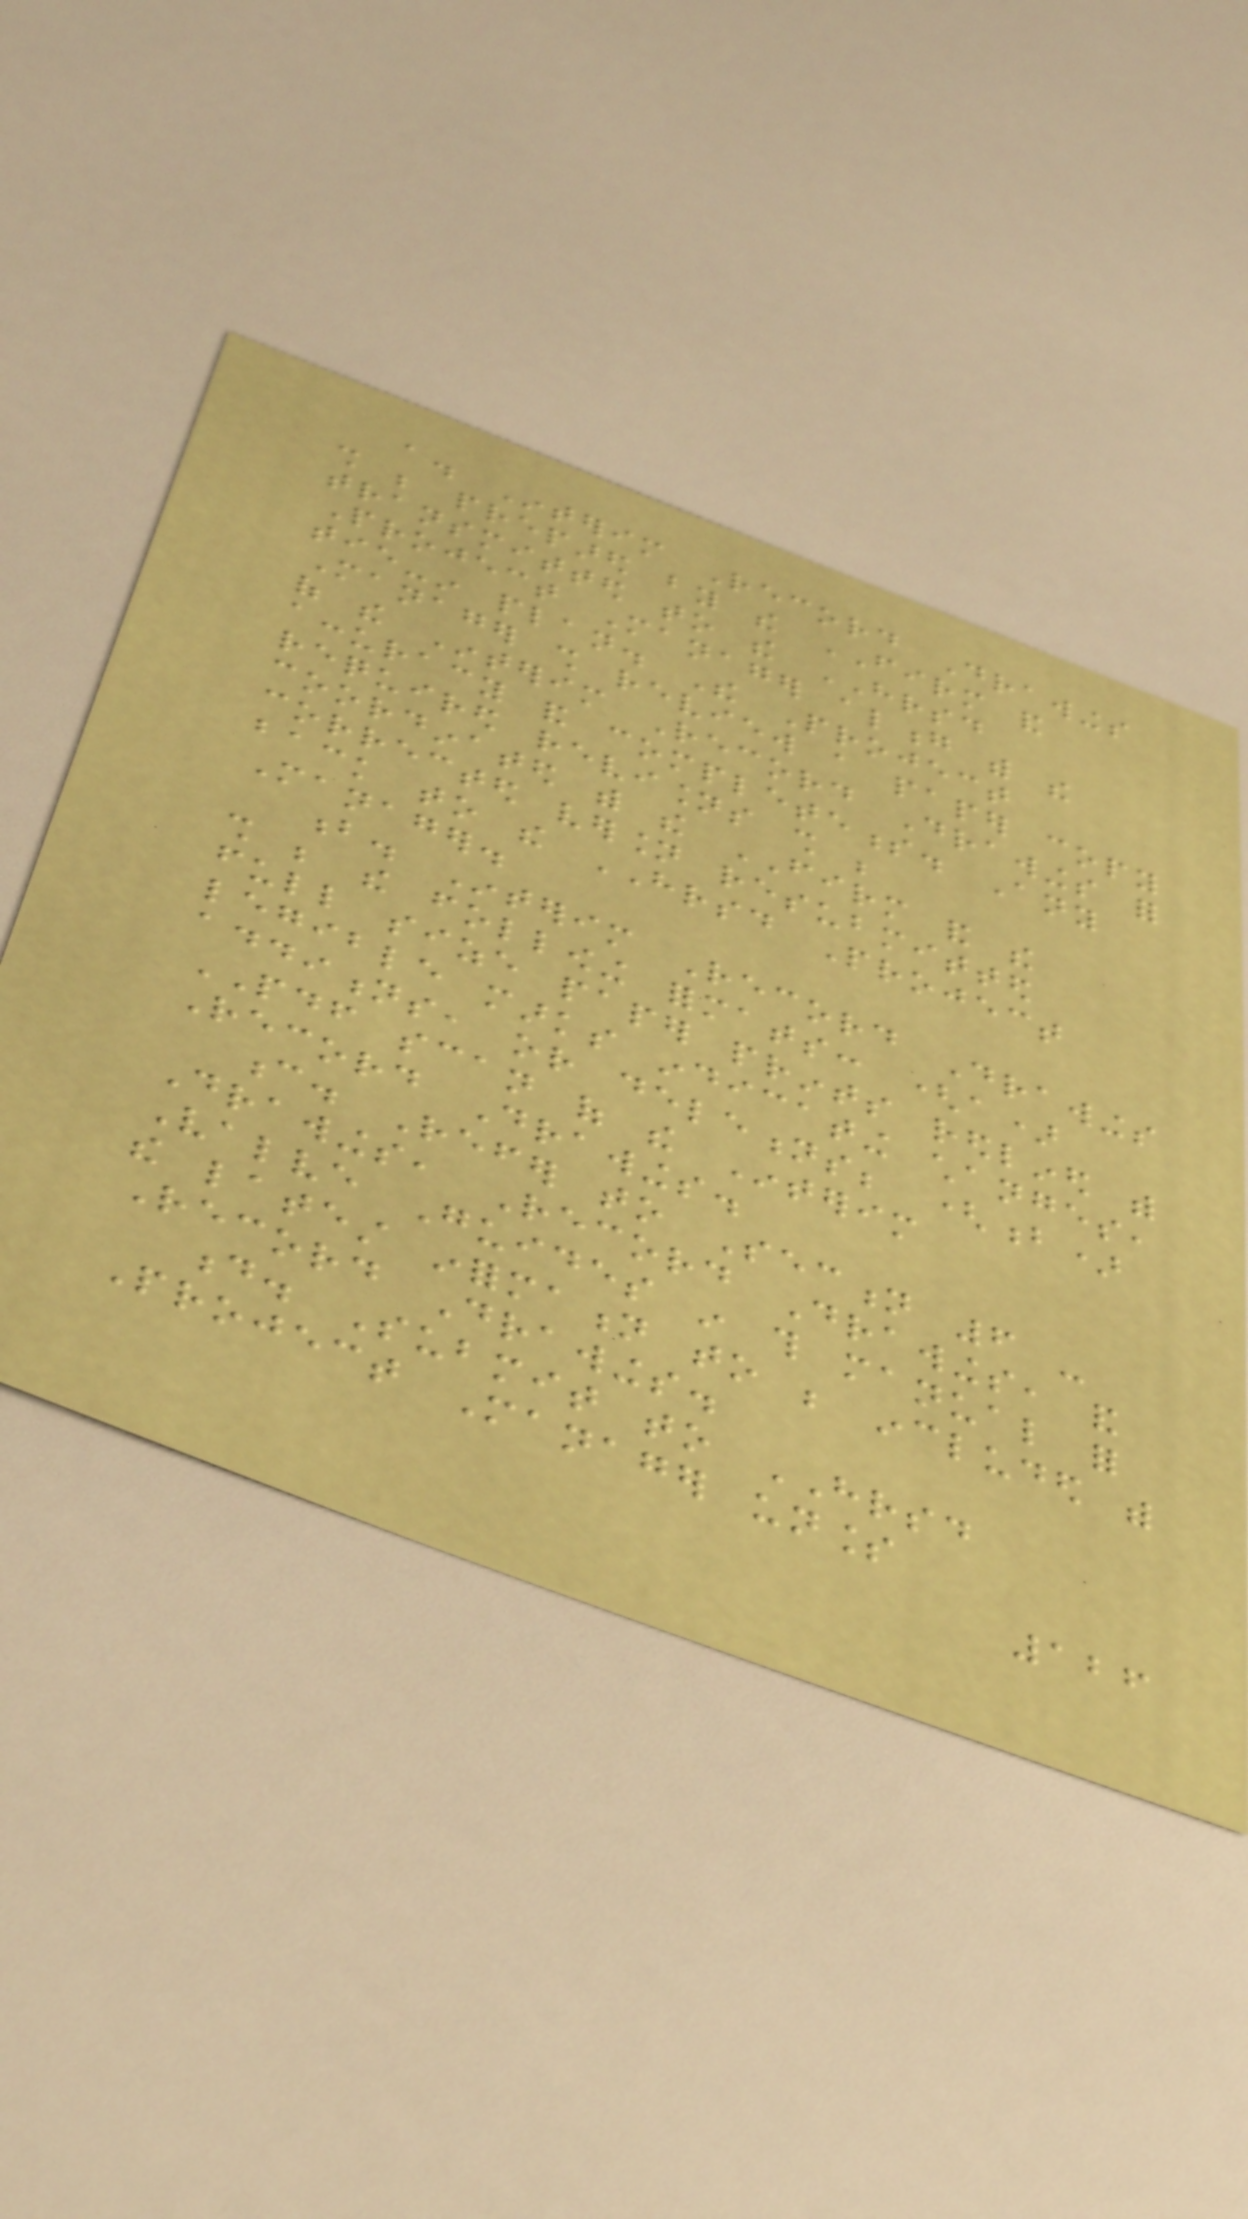a. Interim Record Drawings
shall be prepared by the FIRM and
transmitted to the HRSD
Project Manager along with the
tie-in plan. The Project
Manager shall review a paper copy
of the Interim Record Drawings for
accuracy and completeness. Any
required revisions shall be
coordinated with the FIRM and the
corrected version resubmitted
back to the HRSD Project
Manager.
b. Interim Record Drawings
shall be the following formats: (a)
full size paper prints redlined with
legible marks indicating changes,
additions, or deletions; (b)
PDF scan of the Interim
Record Drawings.
c. Refer to Section 6 -
Drawings, Record Drawings, and
Valve Guides in this manual for
the latest information to be included with
Record Drawings.
d. Submit to HRSD
Project Manager unless
126
